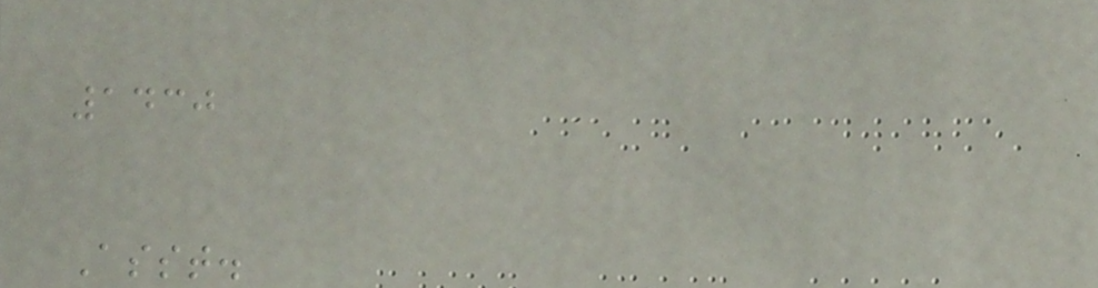1430
Asst.
